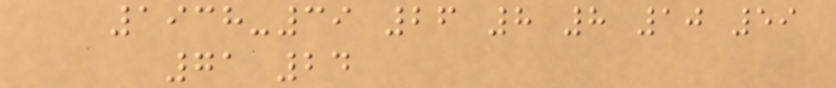1938-39 26 8 8 10 59
71 24
